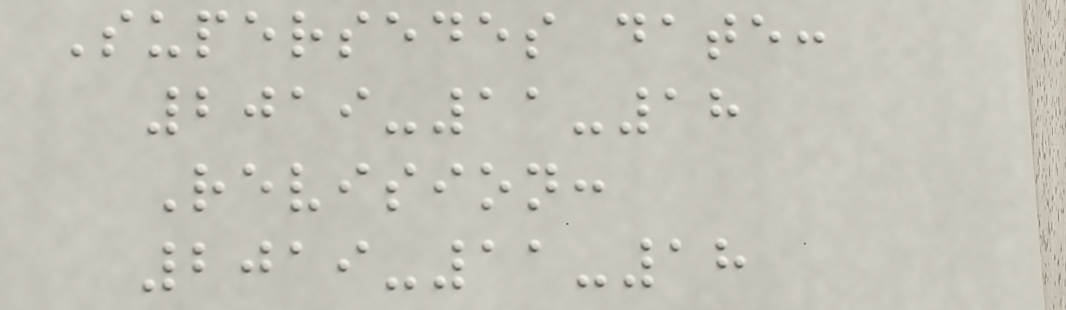Supersedes date:
2019-11-18
Revision:
2019-11-18
